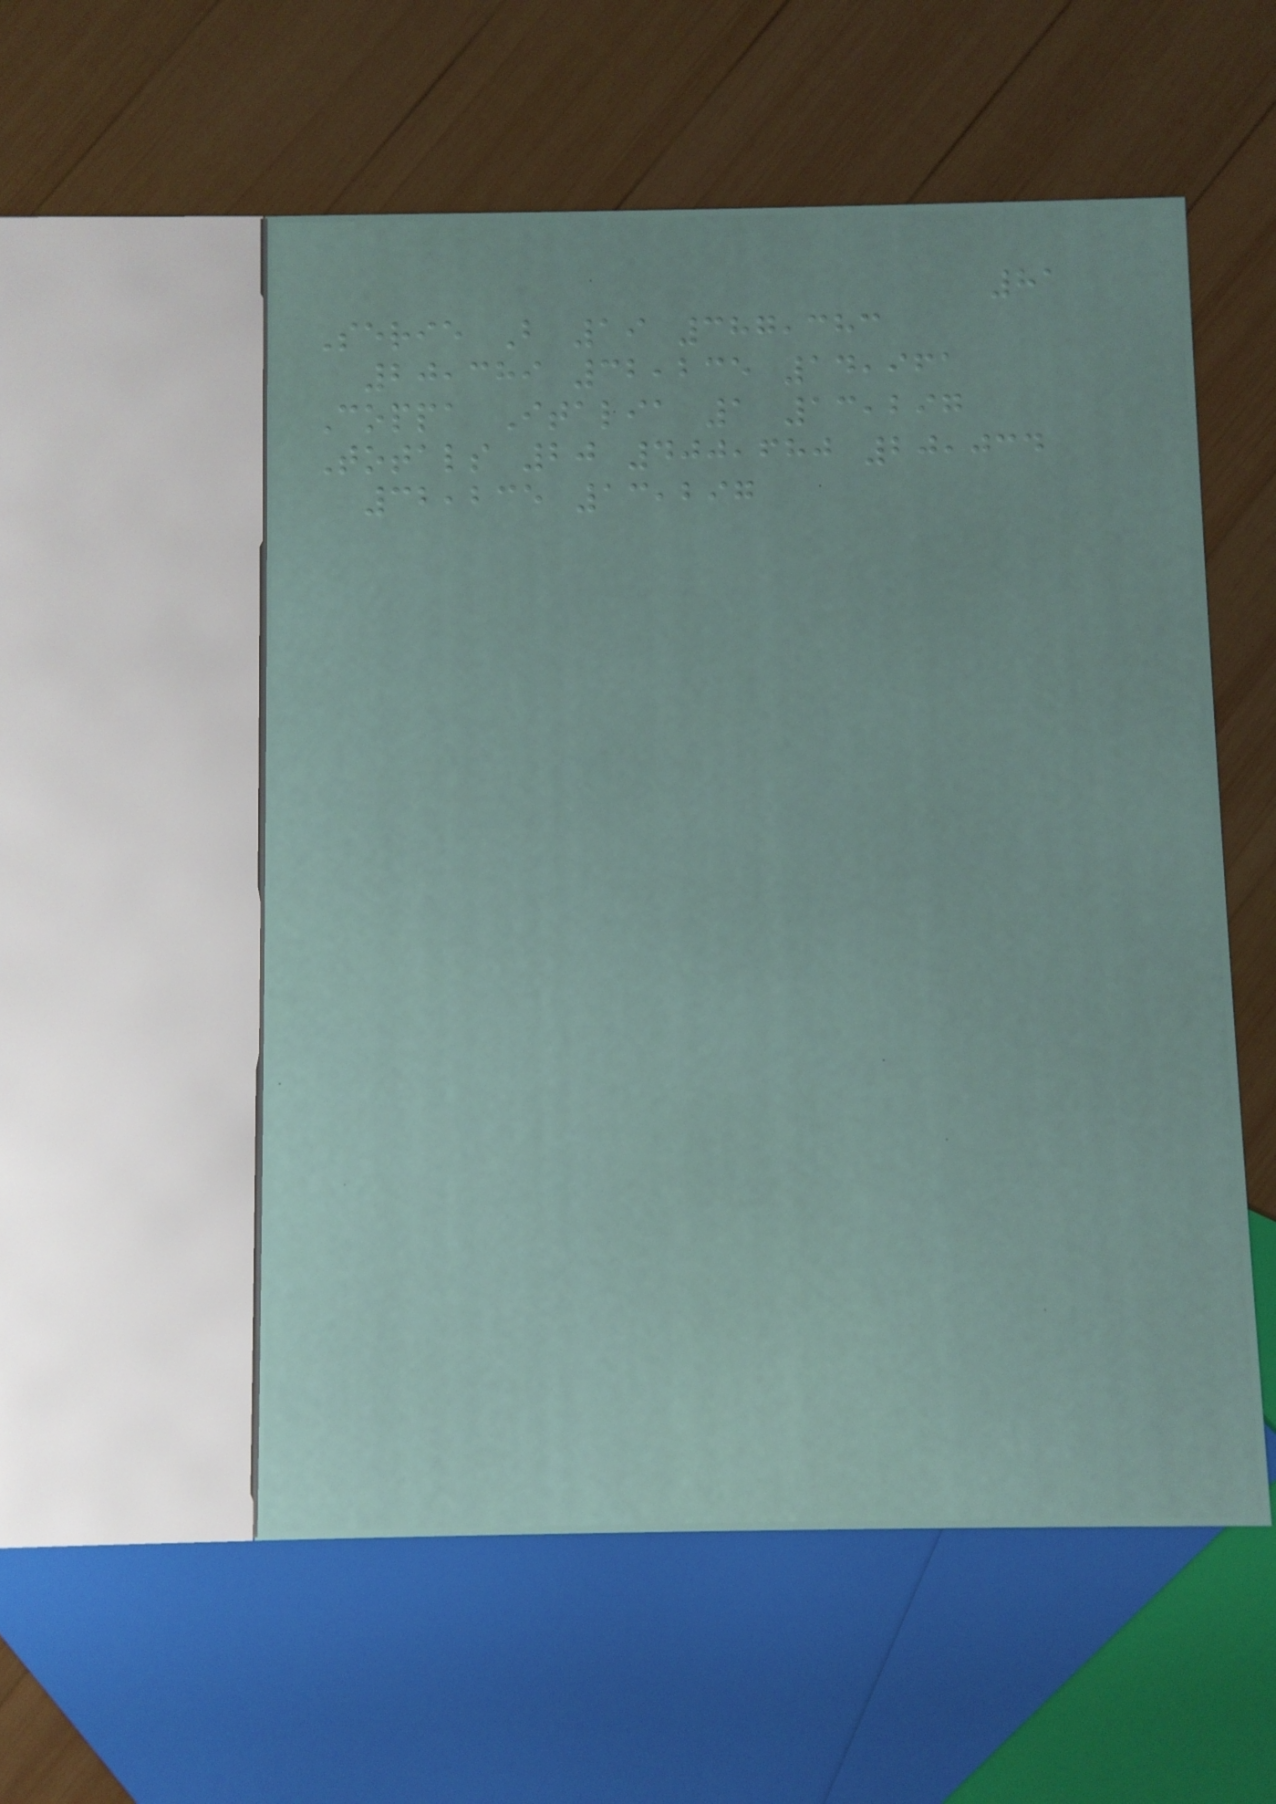81
Serie B 19 387,383
20,389 32,235 14,961
Coppa Italia 1 13,297
Totals 20 400,680 20,034
32,235 13,297
